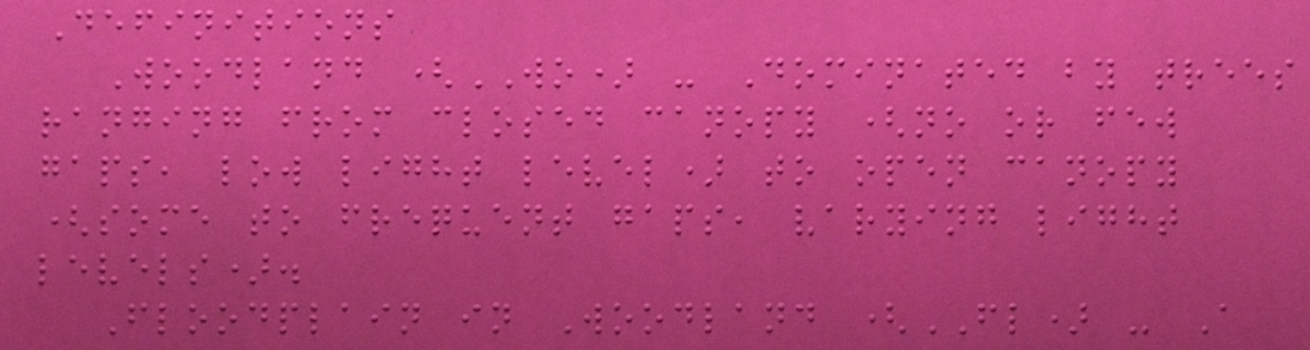Definitions
Woodland (WO) - Dominated by trees
ranging from closed canopy (no or few
gaps, low light level) to open canopy
(some to frequent gaps, varying light
levels).
Floodplain in Woodland (FL) - A
